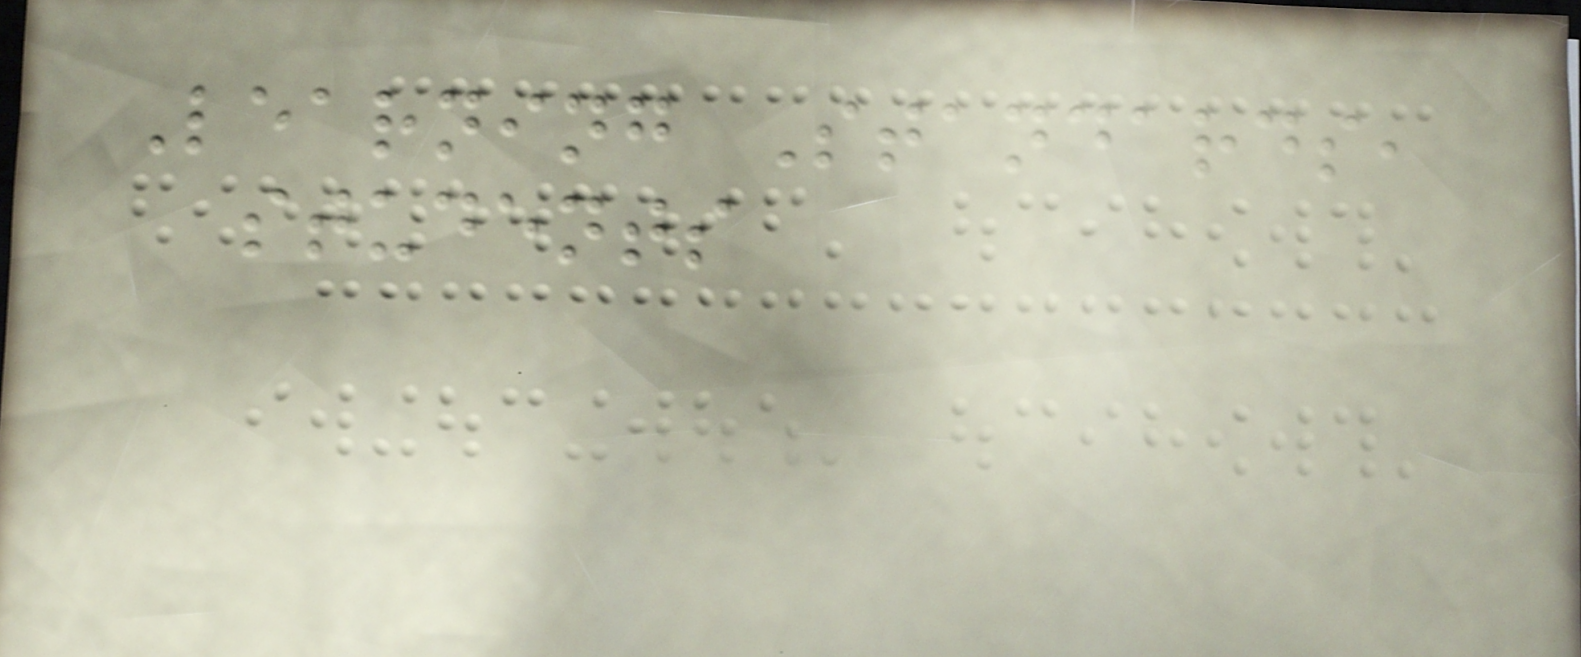Learning Standards,
students
